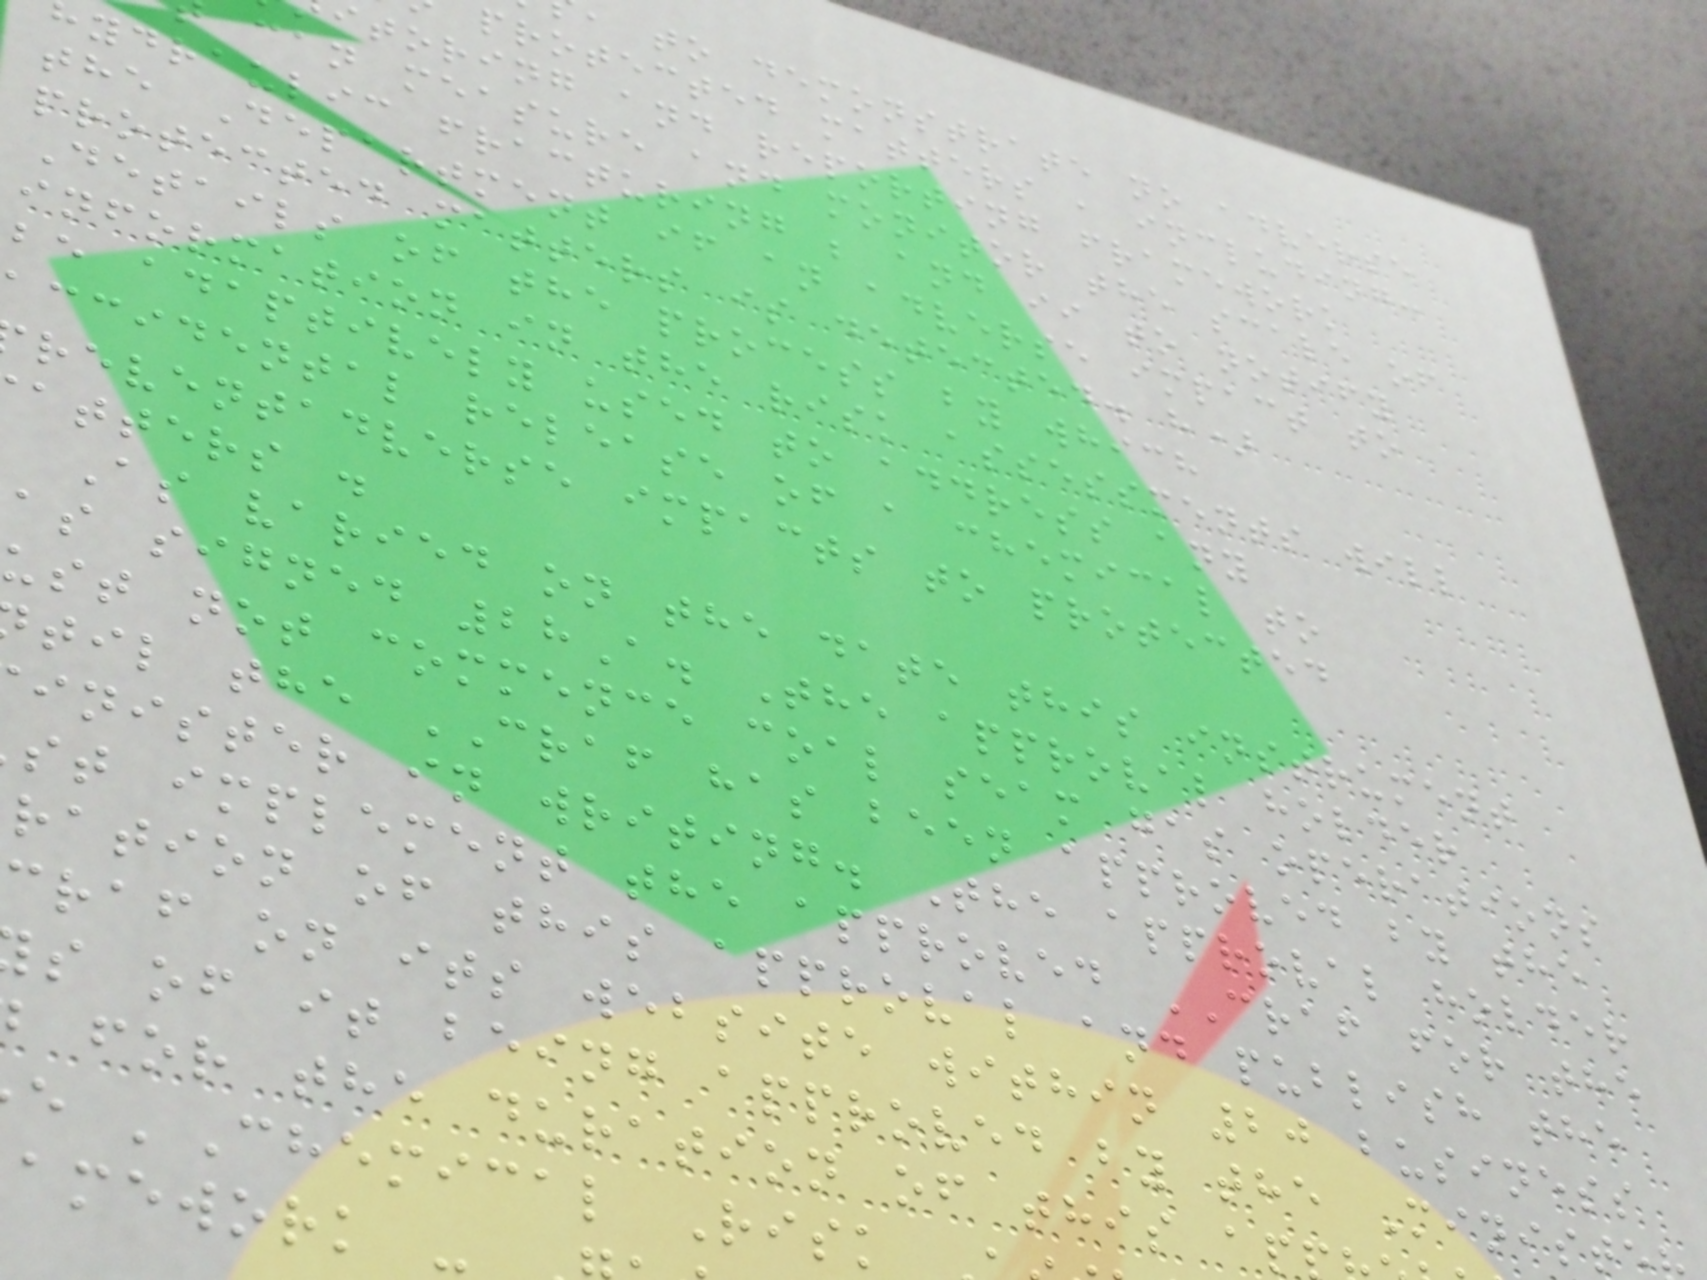, to demonstrate no adverse
protected matters , including:
itoring and reporting framework
can measure and monitor the scale of
ydraulic fracturing ; and ii to notify
the Department if an adverse impact to
protected matters is detected. h)
Details of the process by which
information in the risk assessments will
be adaptively used to address any
ccidental release of a chemical to
reventadverse impacts to protected
atters .
As varied on the date this instrument
as signed 28A. The approval holder
ust not commence coal seam gas operations
til the CRAF has been approved by the
inister in writing. The approval holder
st implement the approved CRAF for the
ration of this approval and publish the
craf on its website within 20 business
s of it being approved by the Minist
for the duration of this ap
e 'Chemical Risk
